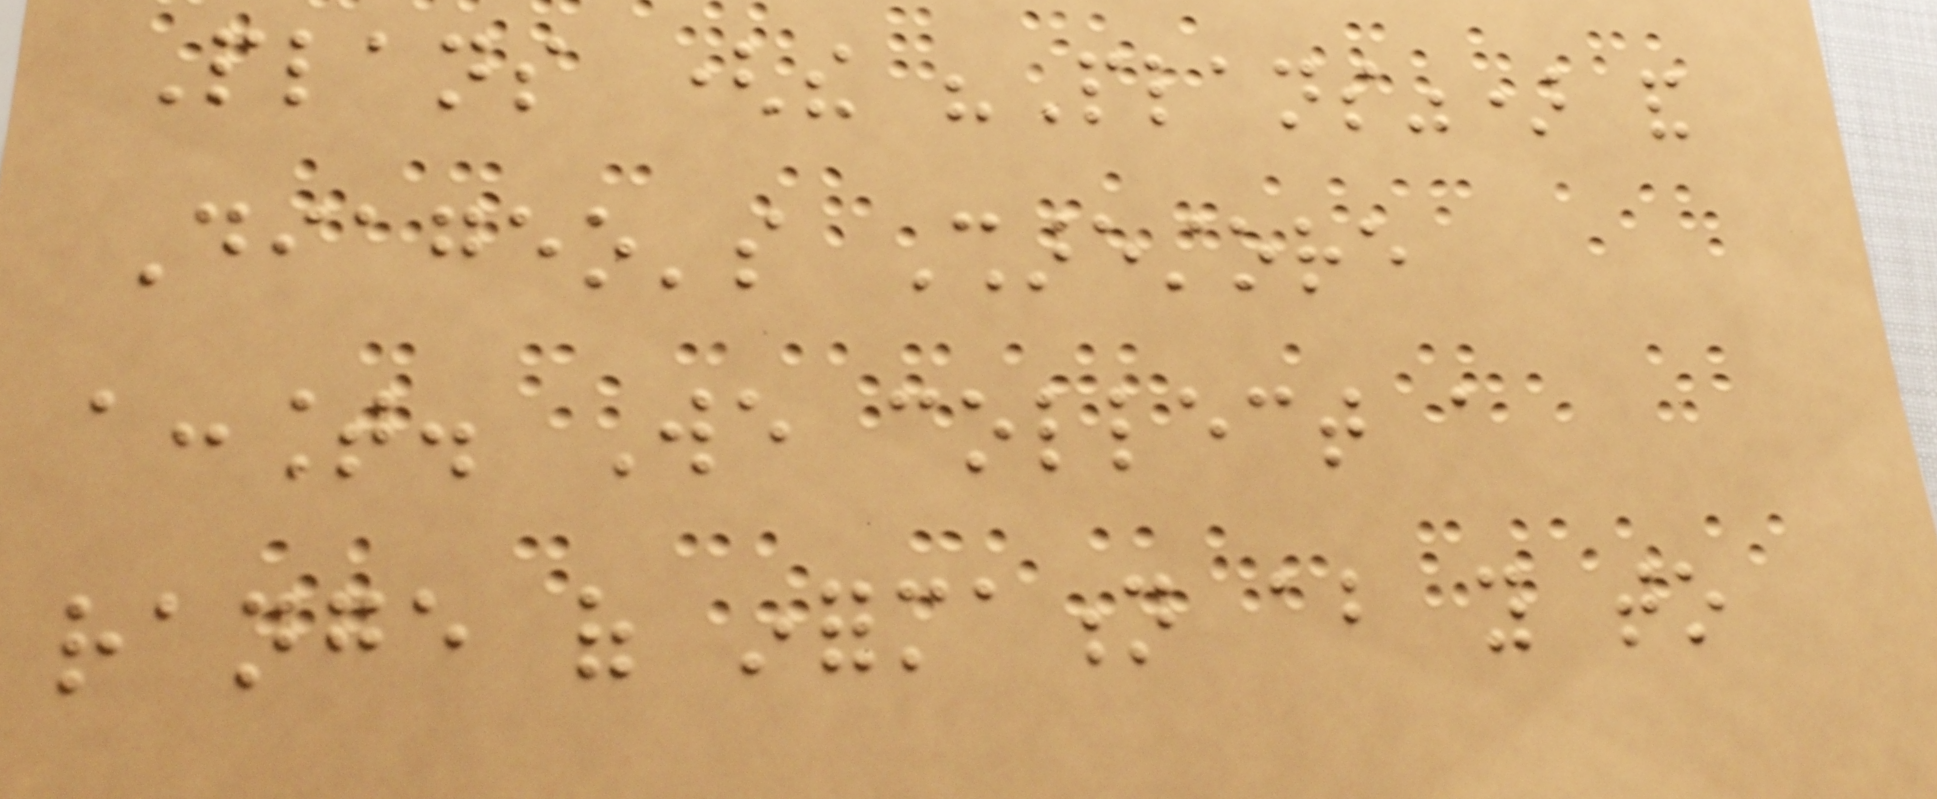Plans (the "Plans") and
Diageo's Sharestore
account. We collect a
range of information about you to
